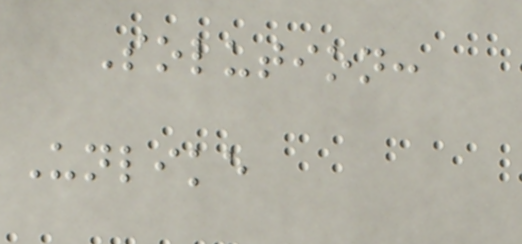Solution:
Unlike
